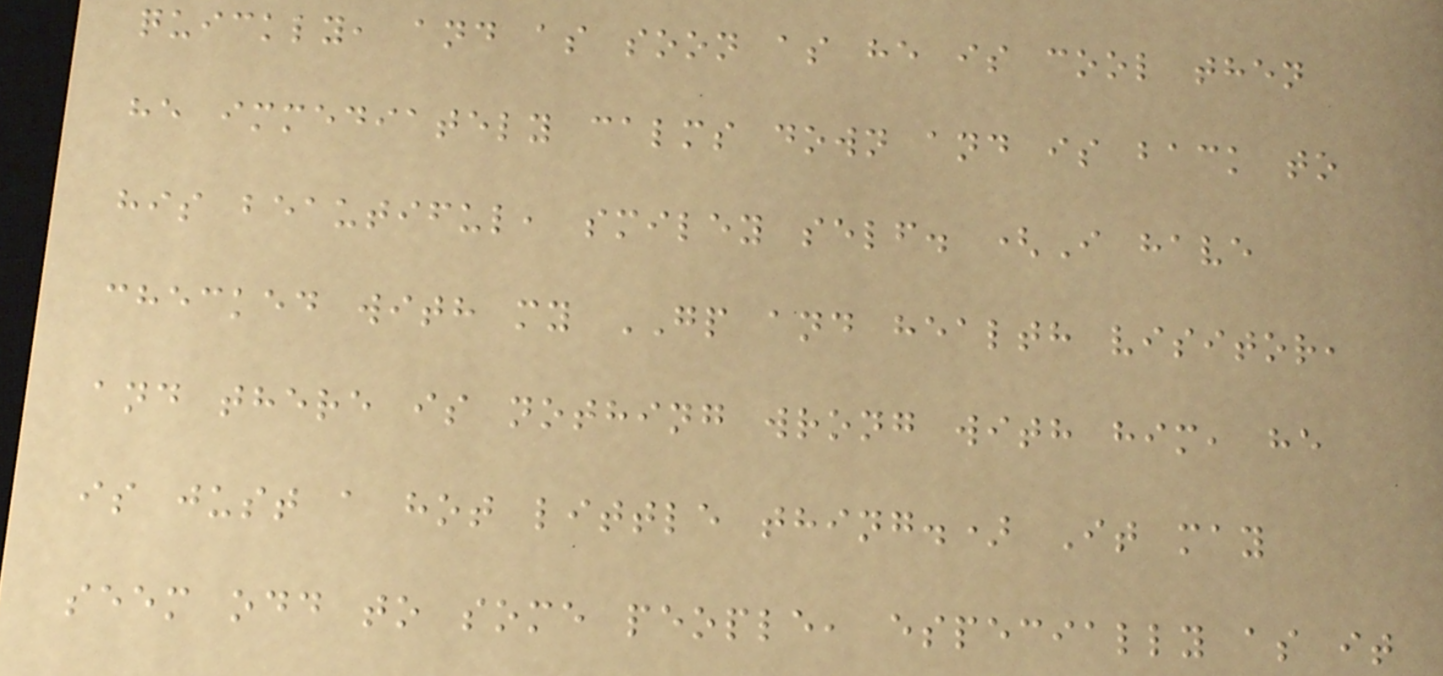quickly, and as soon as he is cool then
he immediately calms down and is back to
his beautiful, smiley self. (I have
checked with my GP and health visitor,
and there is nothing wrong with him, he
is just a hot little thing.) It may
seem odd to some people, especially as it
